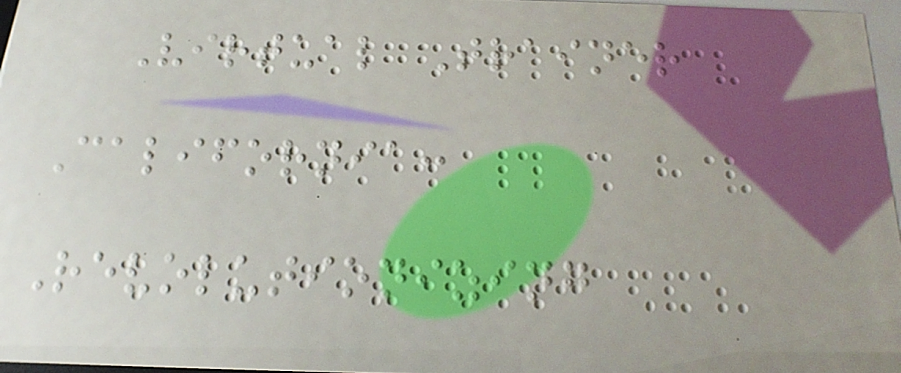Virtual Trainer
California:
Revolutionizing
